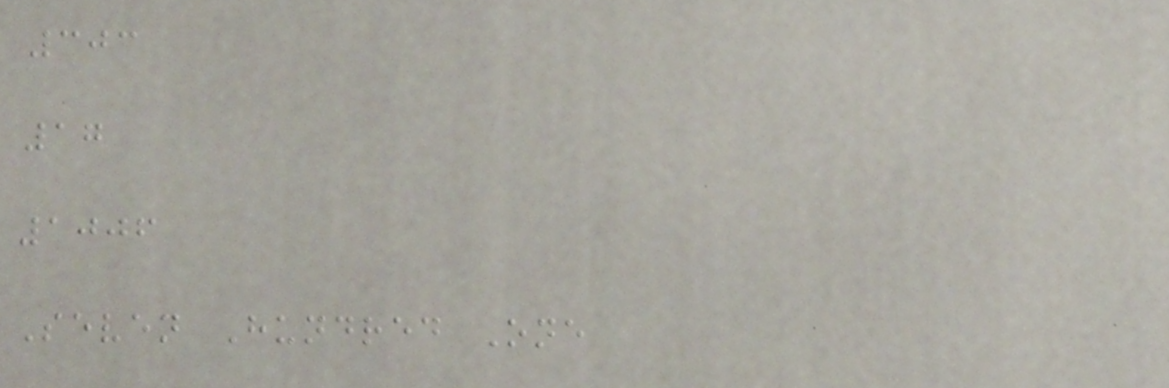303
17
1006
Seven Hundred One
